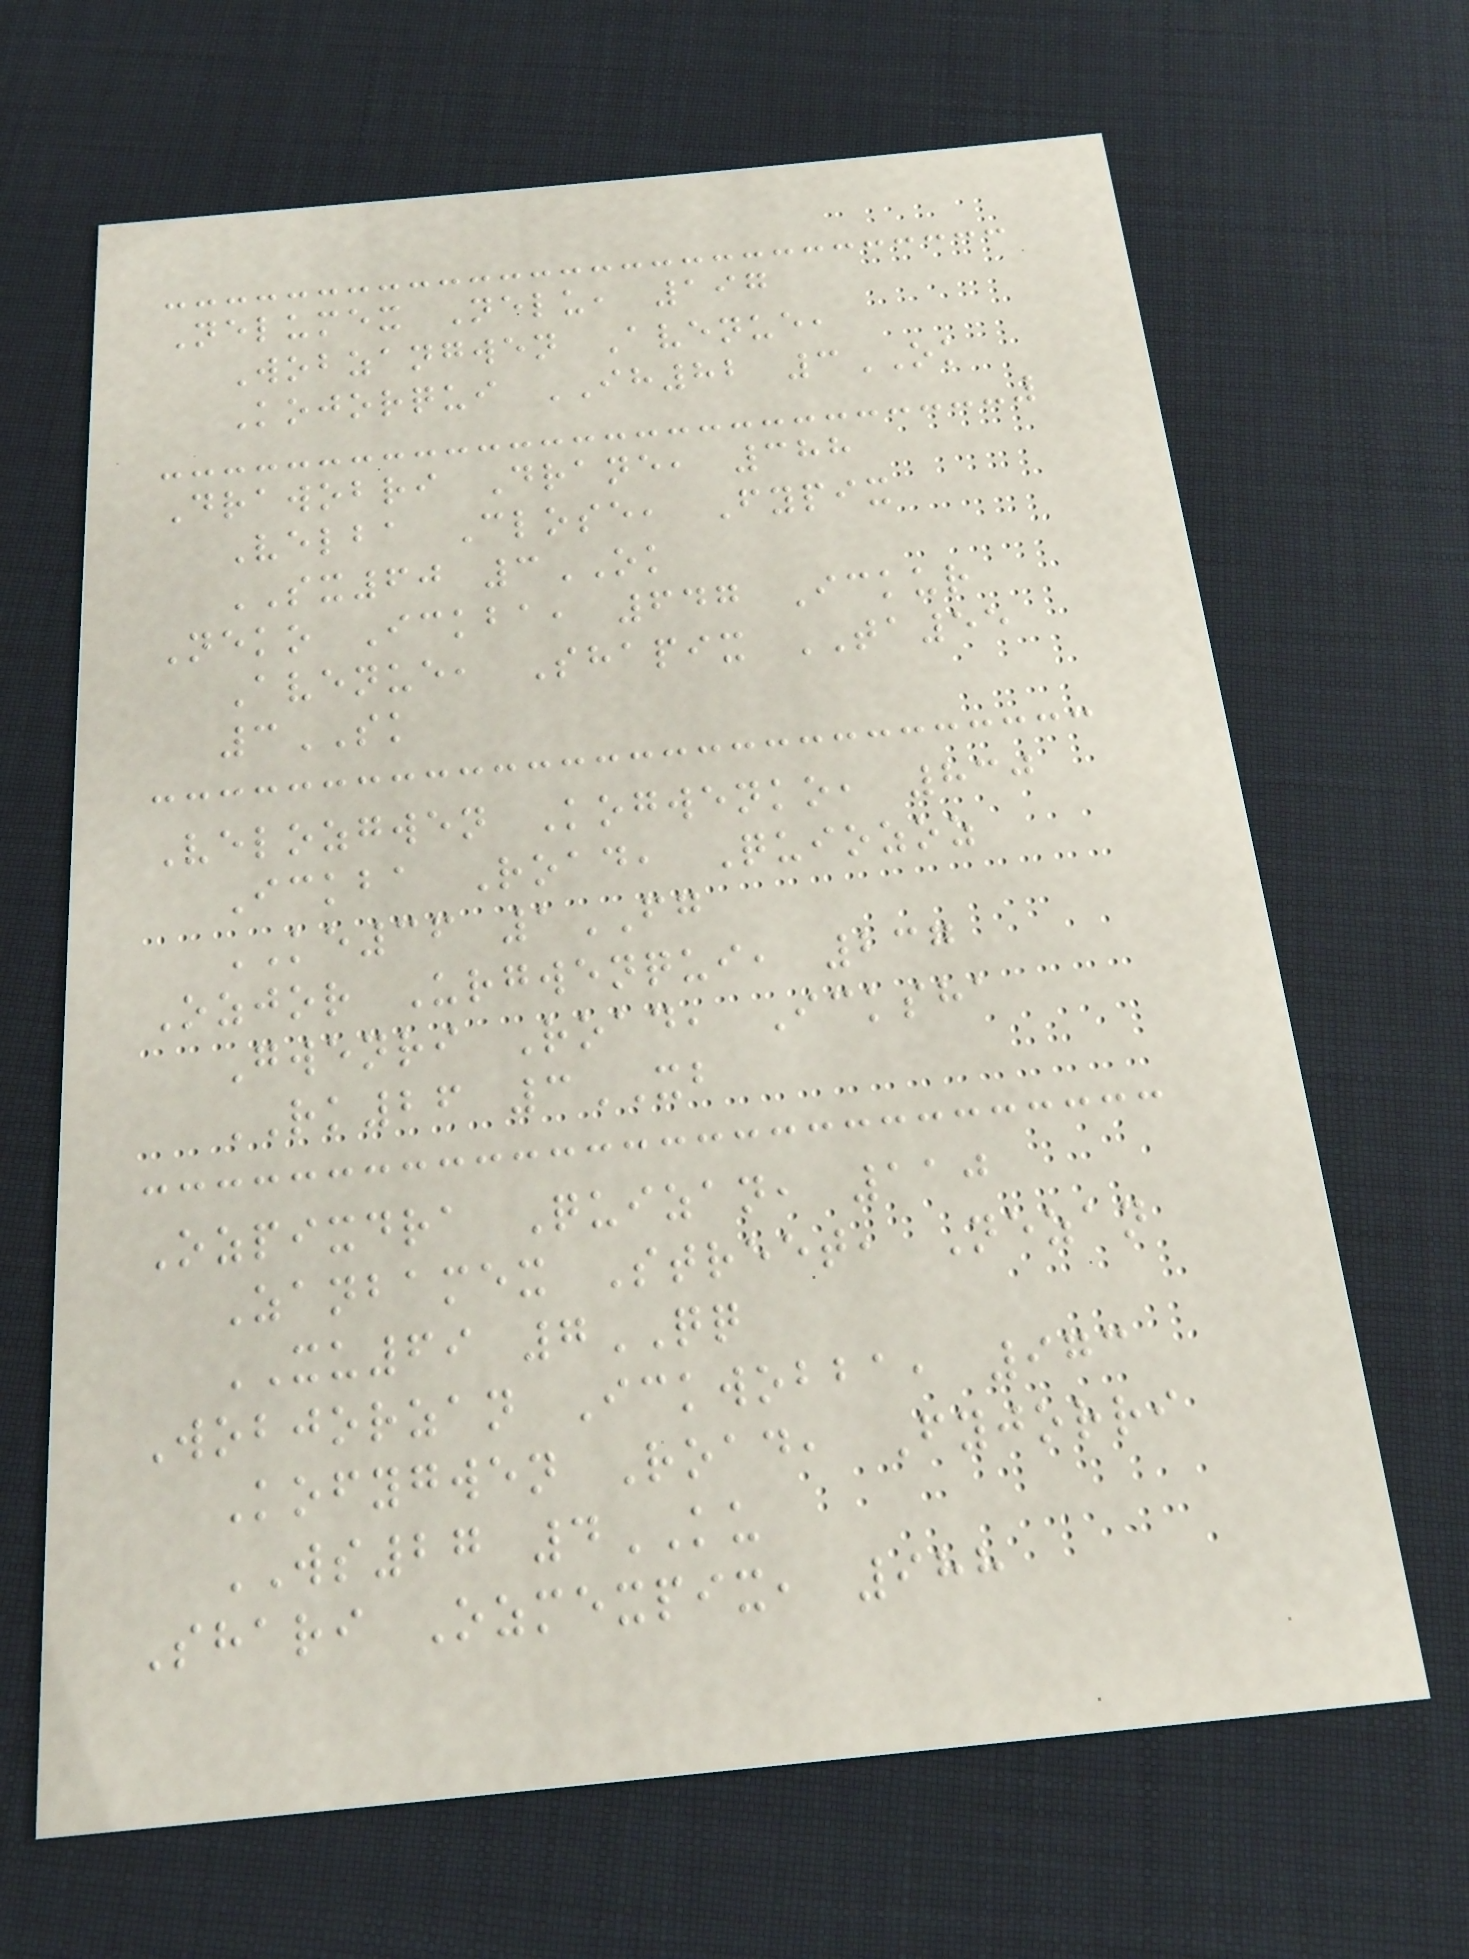Nelumex Nelu, 197
Wobzangwen Avenue,
Kojorqui IH82 3OK
Drawobri Drane, 388
Velba Close, Fypix
SX60 3OK
Neko Ickba, 647 Ickur
Avenue, Shapix TA55
3SK
Velozgwen Kogwenko, 830
Ickba Road, Quiozoz
KE36 1FG
Ozjor Urgwenqui, 237
Gwenri Road, Icksha
RK26 3XB
Ozpixdra Quizan, 110
Zanbamex Street, Nezan
XU69 7QQ
Wobjorzan Ickwobba, 973
Kofygwen Road, Fyjorri
WS27 4KU
Shari Ozmexpix, 988
